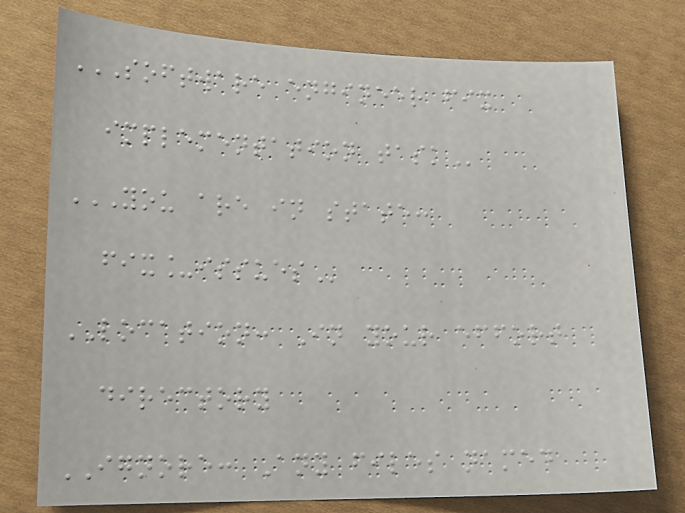SOFTWARE ENGINEER FIX
IMPLEMENTATION TASK
YOU ARE IN STATE:
FIX_ISSUES
LOCATION: In your effort
directory
IGNORE: Any files named
